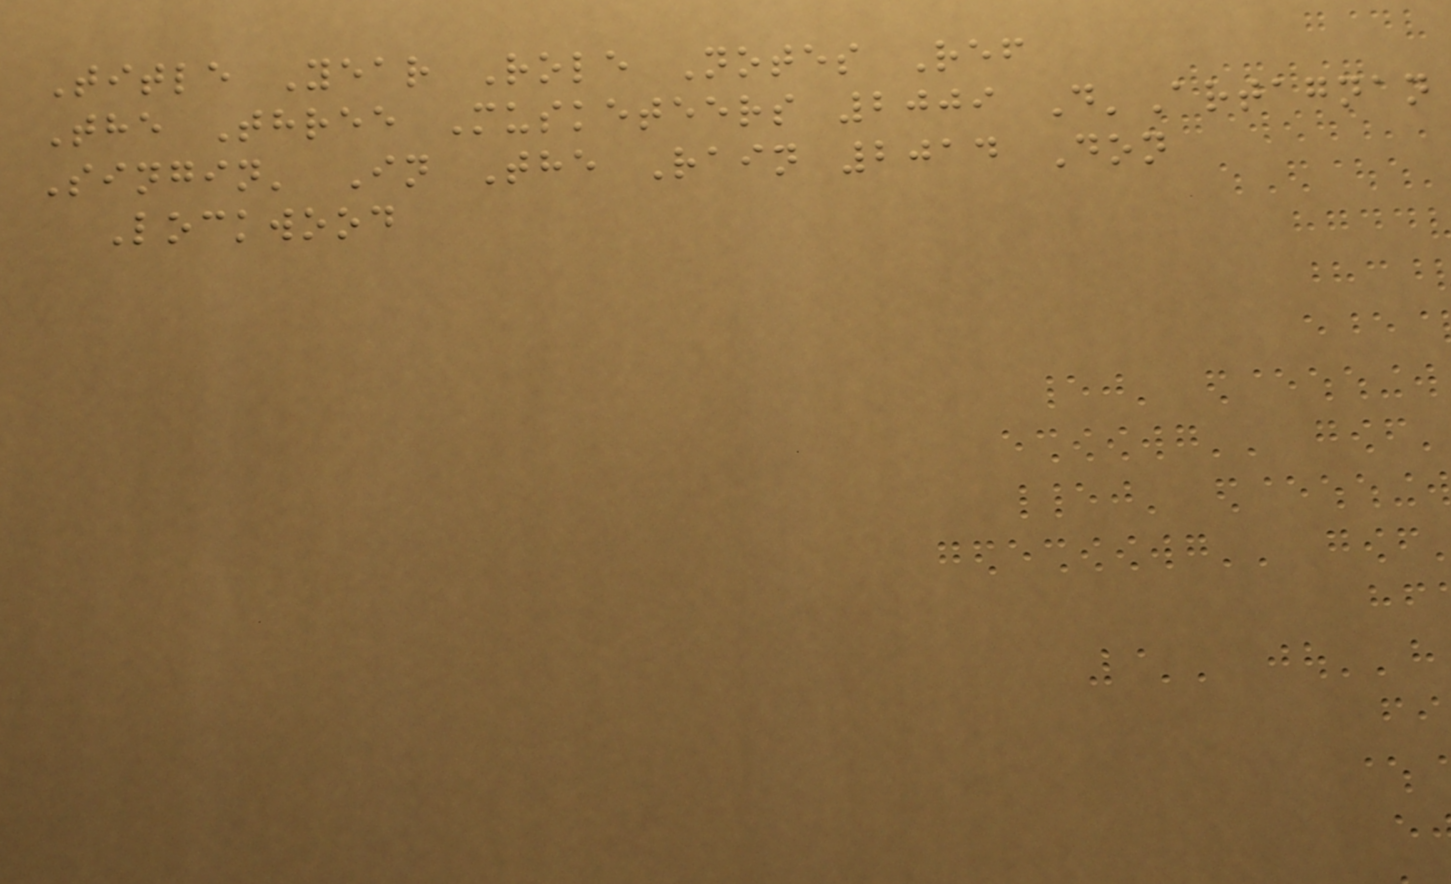Title Year Role Notes Ref
The Three Musketeers 2009 D'Artagnan
Singin' In The Rain 2014 Don
Lockwood
